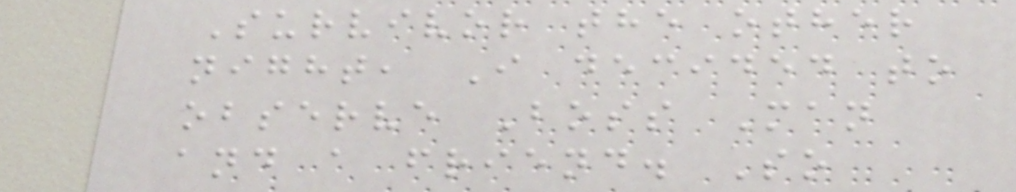Survivor the other
night, I decided to
observe Boss Man
and a friend. So
